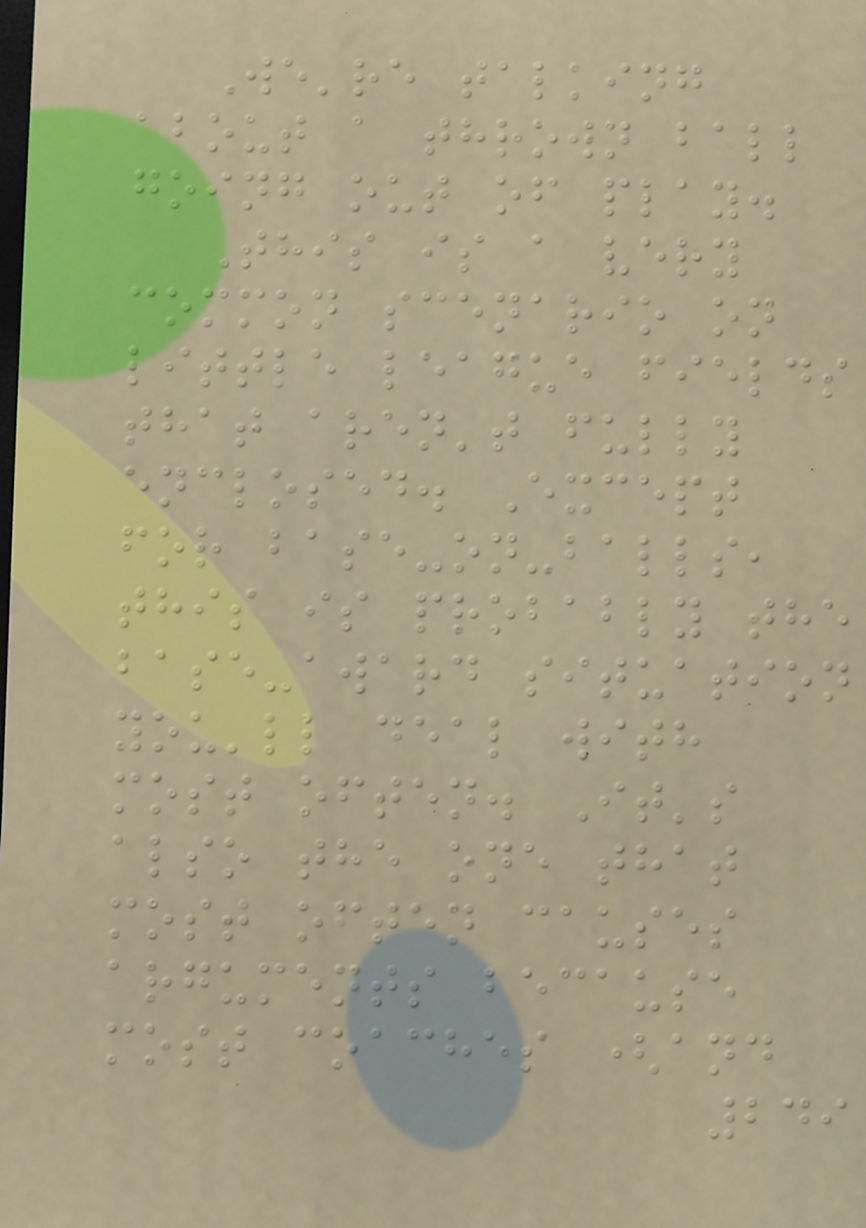We're talking
about a thrown ball
going out of play.
This is a very
common scenario on
little league fields
that aren't fully
enclosed. Except
for base-on-balls,
this is probably the
base-award situation
you'll deal with
most often. It's
also the one that
most often causes
arguments because
most coaches (and
249
